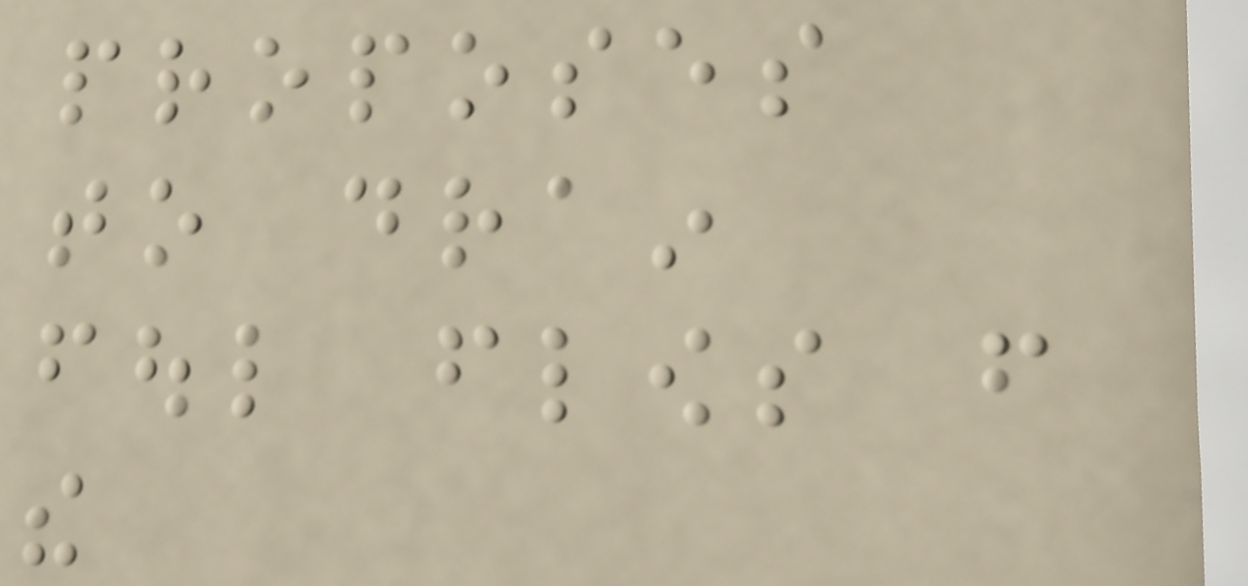proposes
to drain
foul flows from
the
